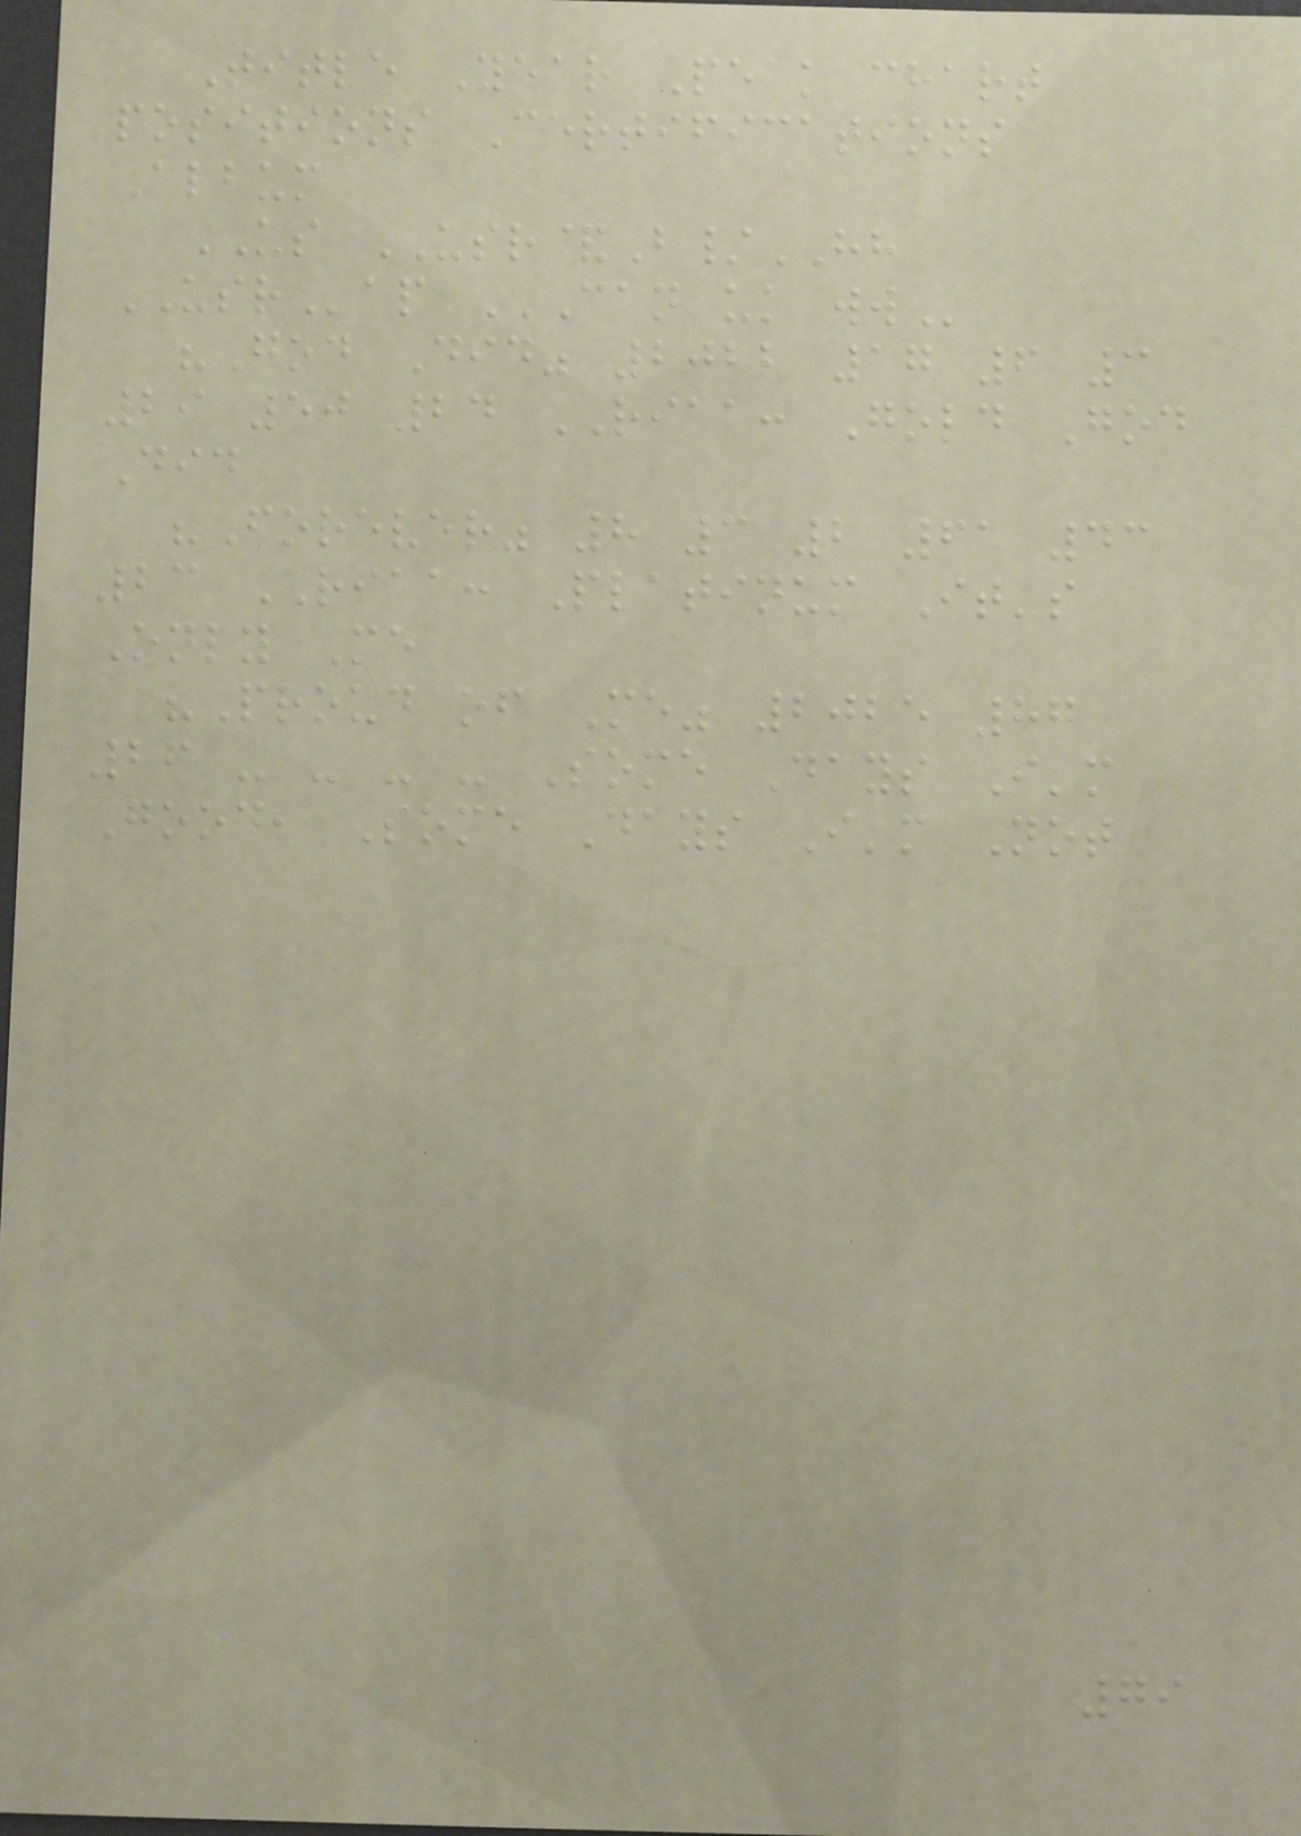Title Year Peak chart
positions Certifications
Album
US USR&B/HH
USRap CAN UK WW
"God Did" 2022 17 6 3
29 50 24 RIAA: Gold God
Did
"Forever" 8 3 2 61 43
23 RIAA: Platinum It's
Only Me
"Proud of Me" 2025 87
26 - - - - Some Days I'm
Good, Some Days I'm Not
79
